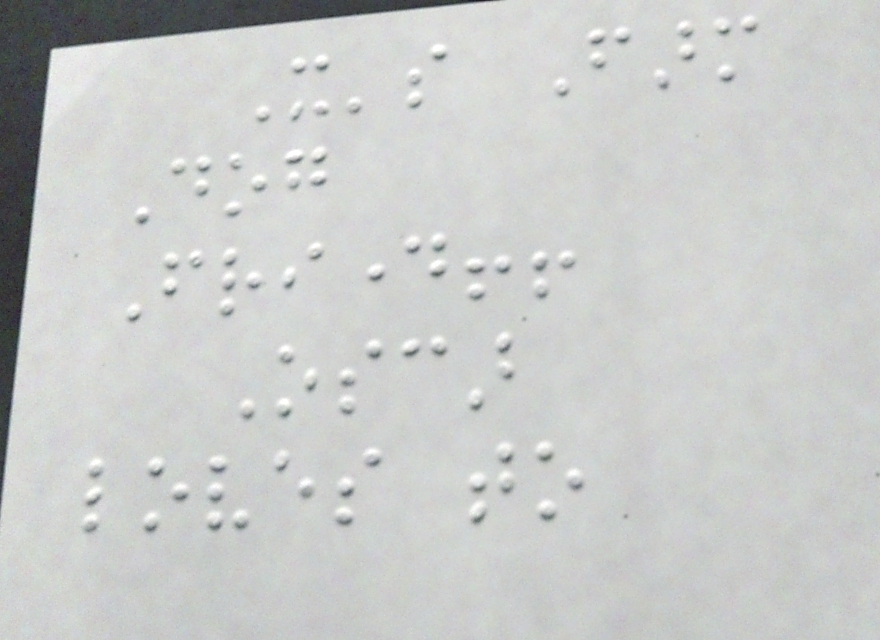It's Farm
Dog
Friday!!
Oscar
loves to
